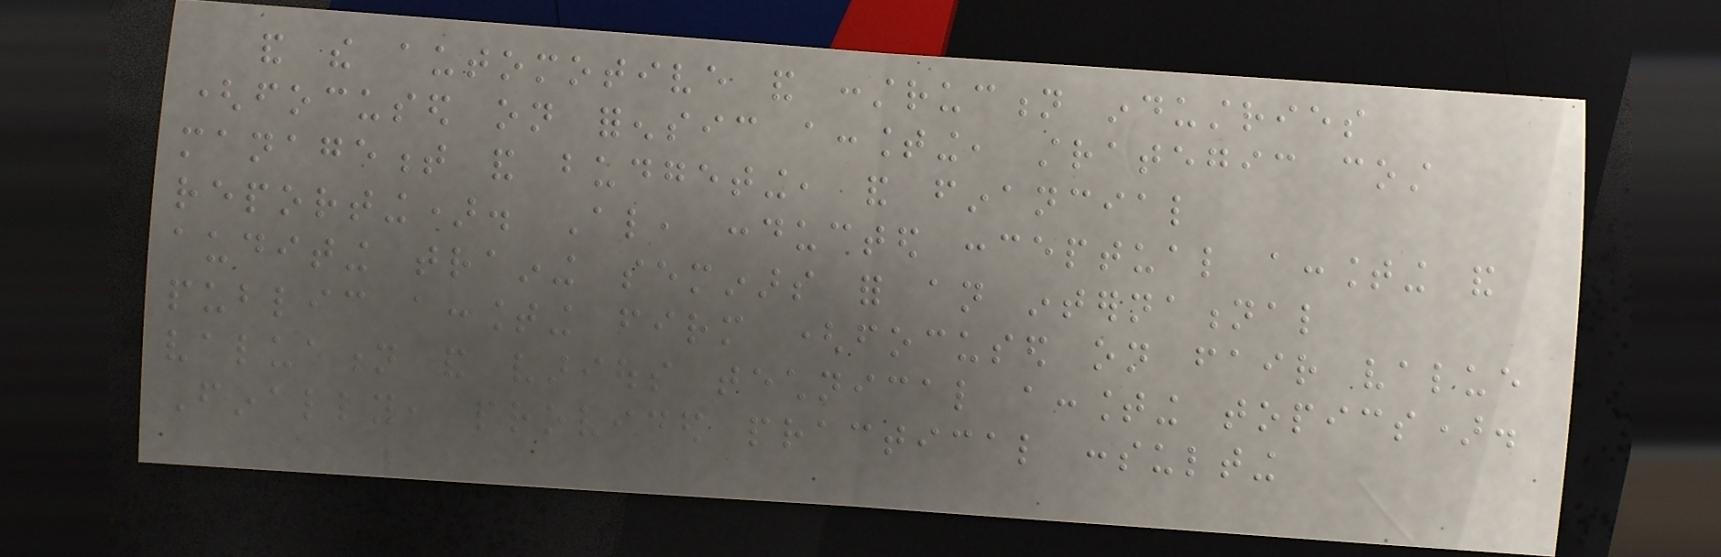and the automotive and construction industries
(focused on forensic accounting, strategic cost
management and budgeting, and financial
reporting). Also, conducted conceptual accounting and
auditing training seminars for an international
public accounting firm (focused on fair value
valuation and various technical accounting topics).
Finally, provided practical consulting
